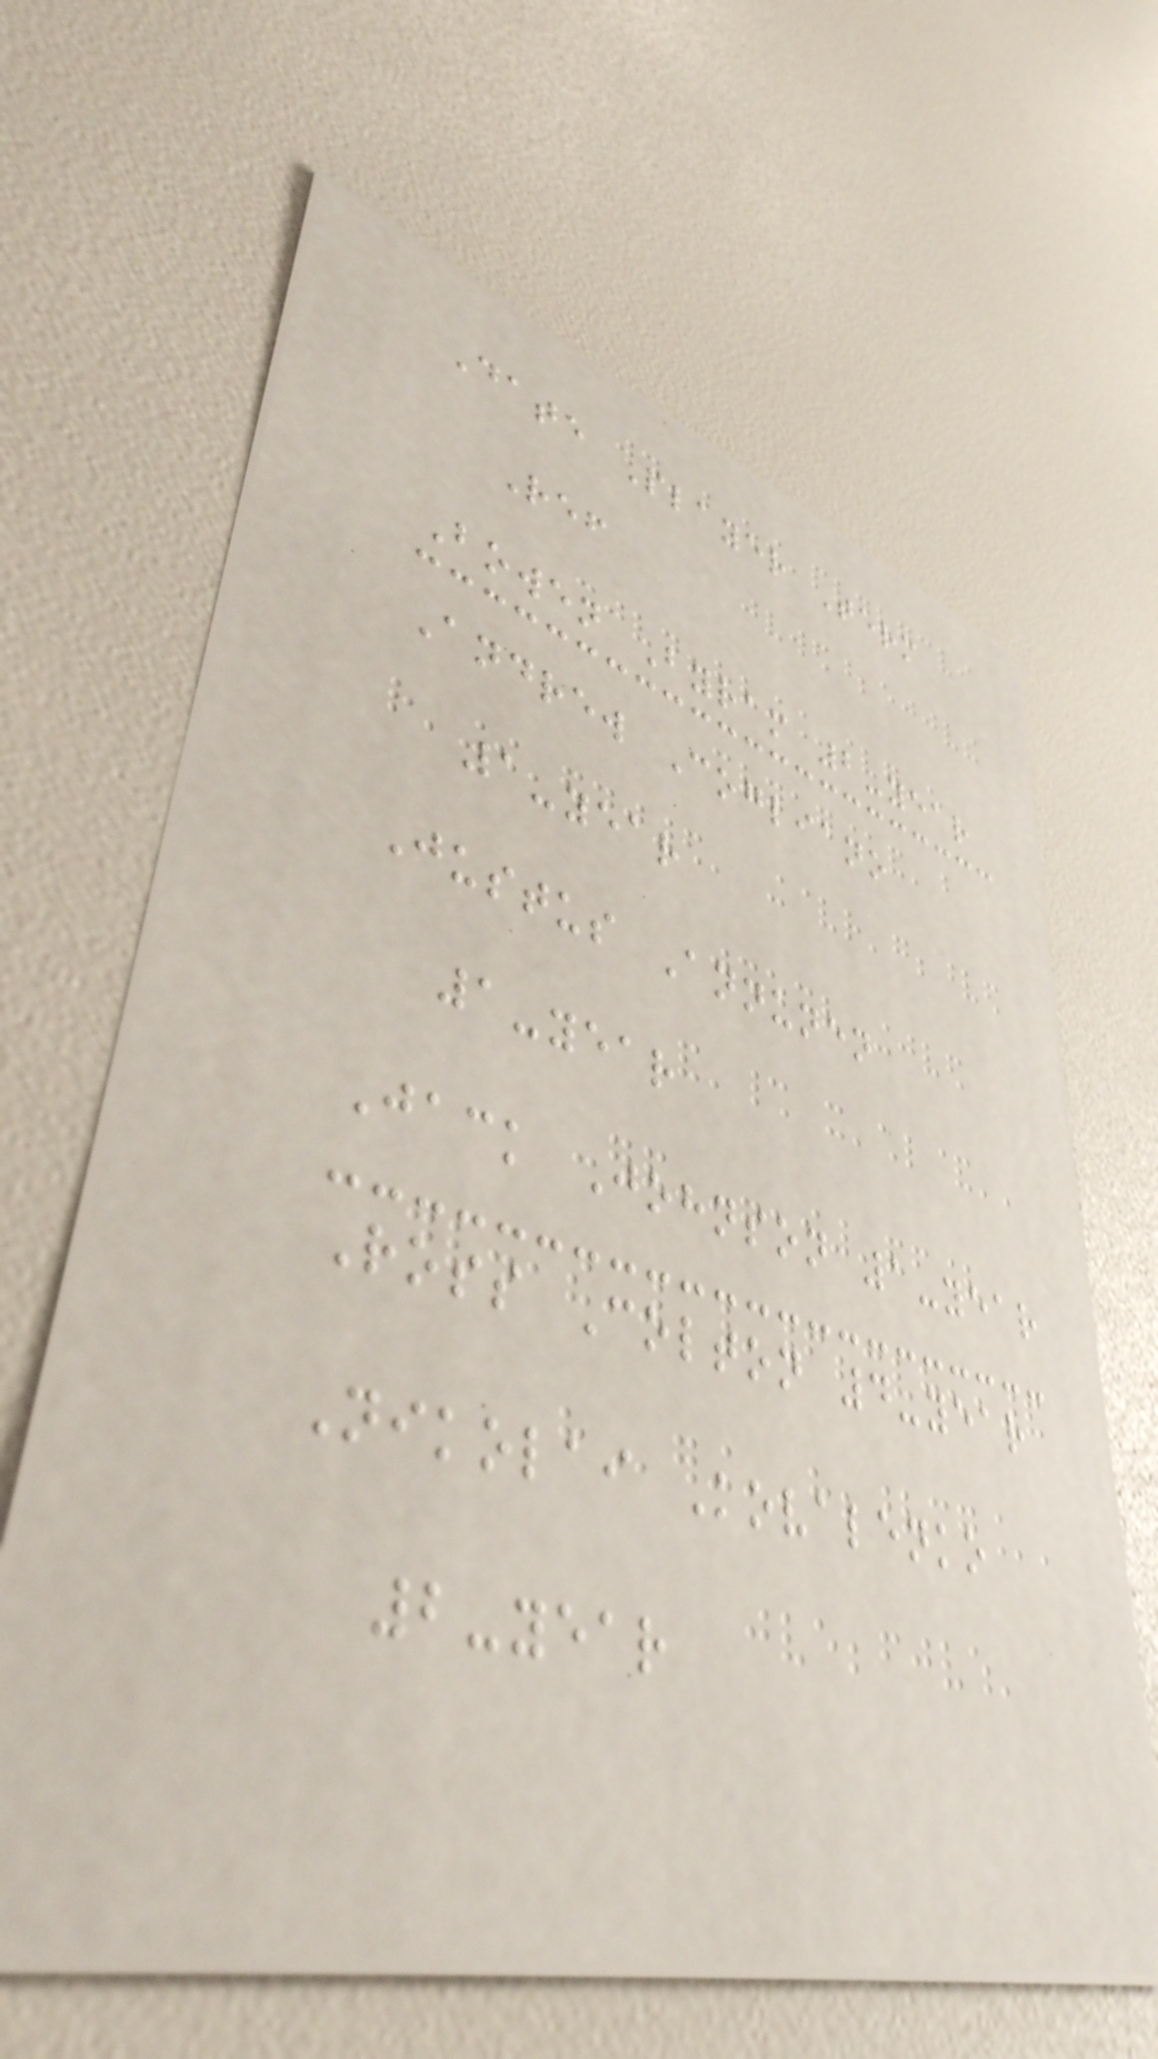Date Player Term
Ref
Bowen Byram 2-year
Andrew Cogliano
1-year
Justus Annunen
1-year
Jack Johnson 1-year
Ross Colton 4-year
Nikolai Kovalenko
2-year
